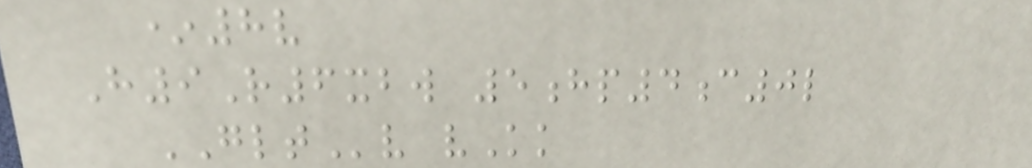*8v
H9R6xbw 5hp4c0l
GLTv vKk
